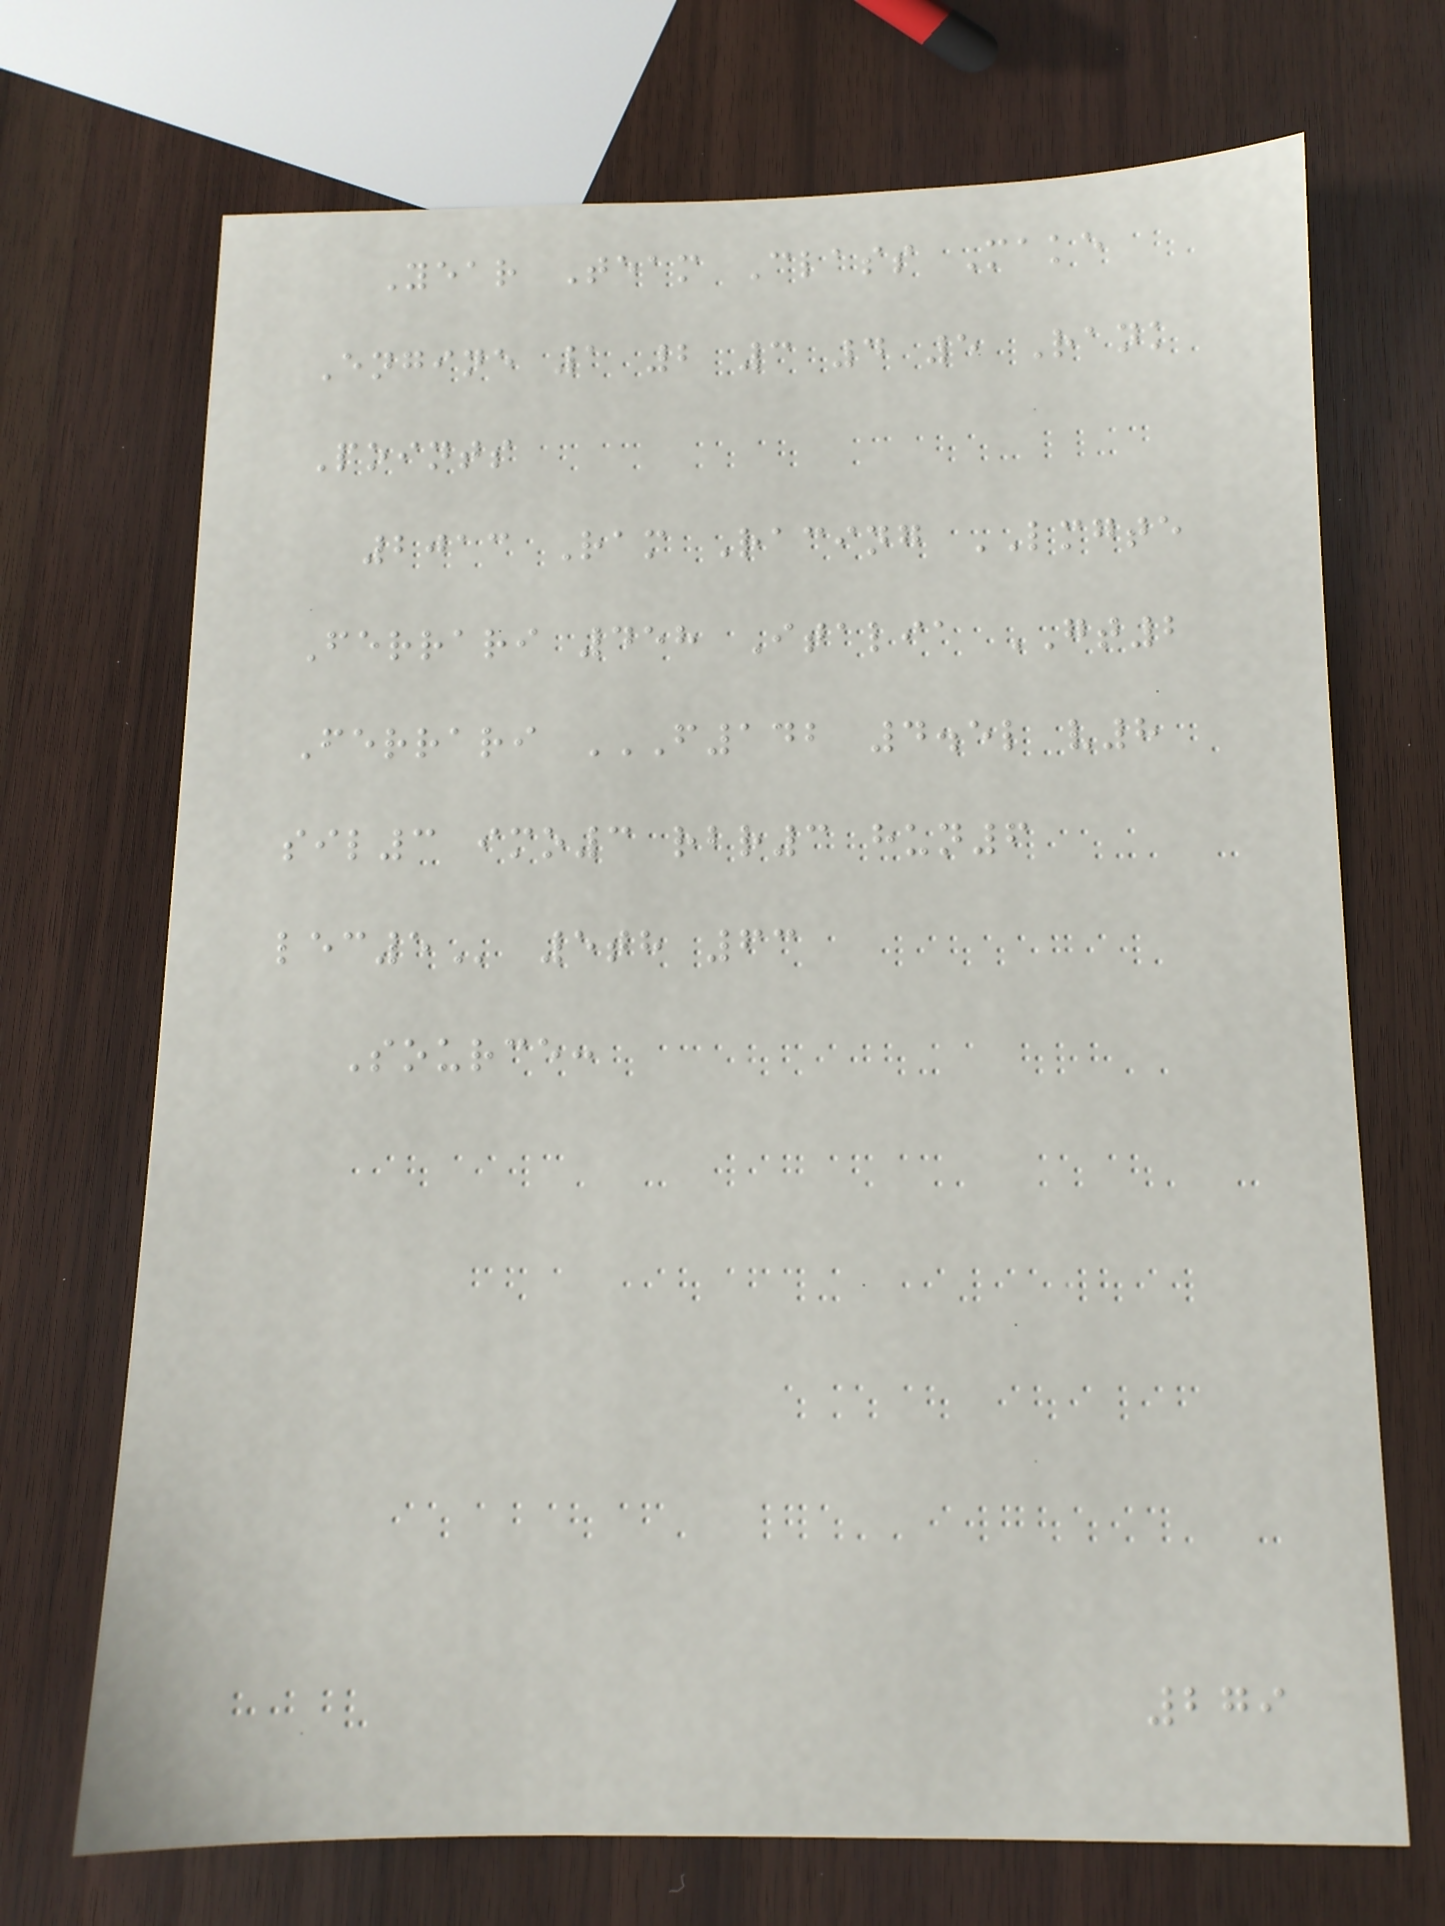Year Team Class Make
Engine 1 2 3 4 5 Rank
Points
2013 Ram Racing LMGTE
Ferrari 458 Italia GT2
Ferrari F142 4.5L V8
SIL3 IMO3 RBR3 HUN6
LEC5 5th 63
Source:
279
